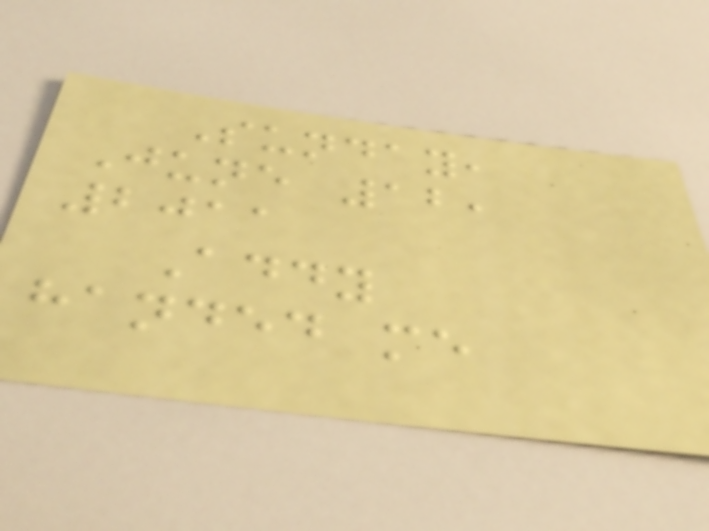Sunday,
June 12,
2011
Addy
handed me
